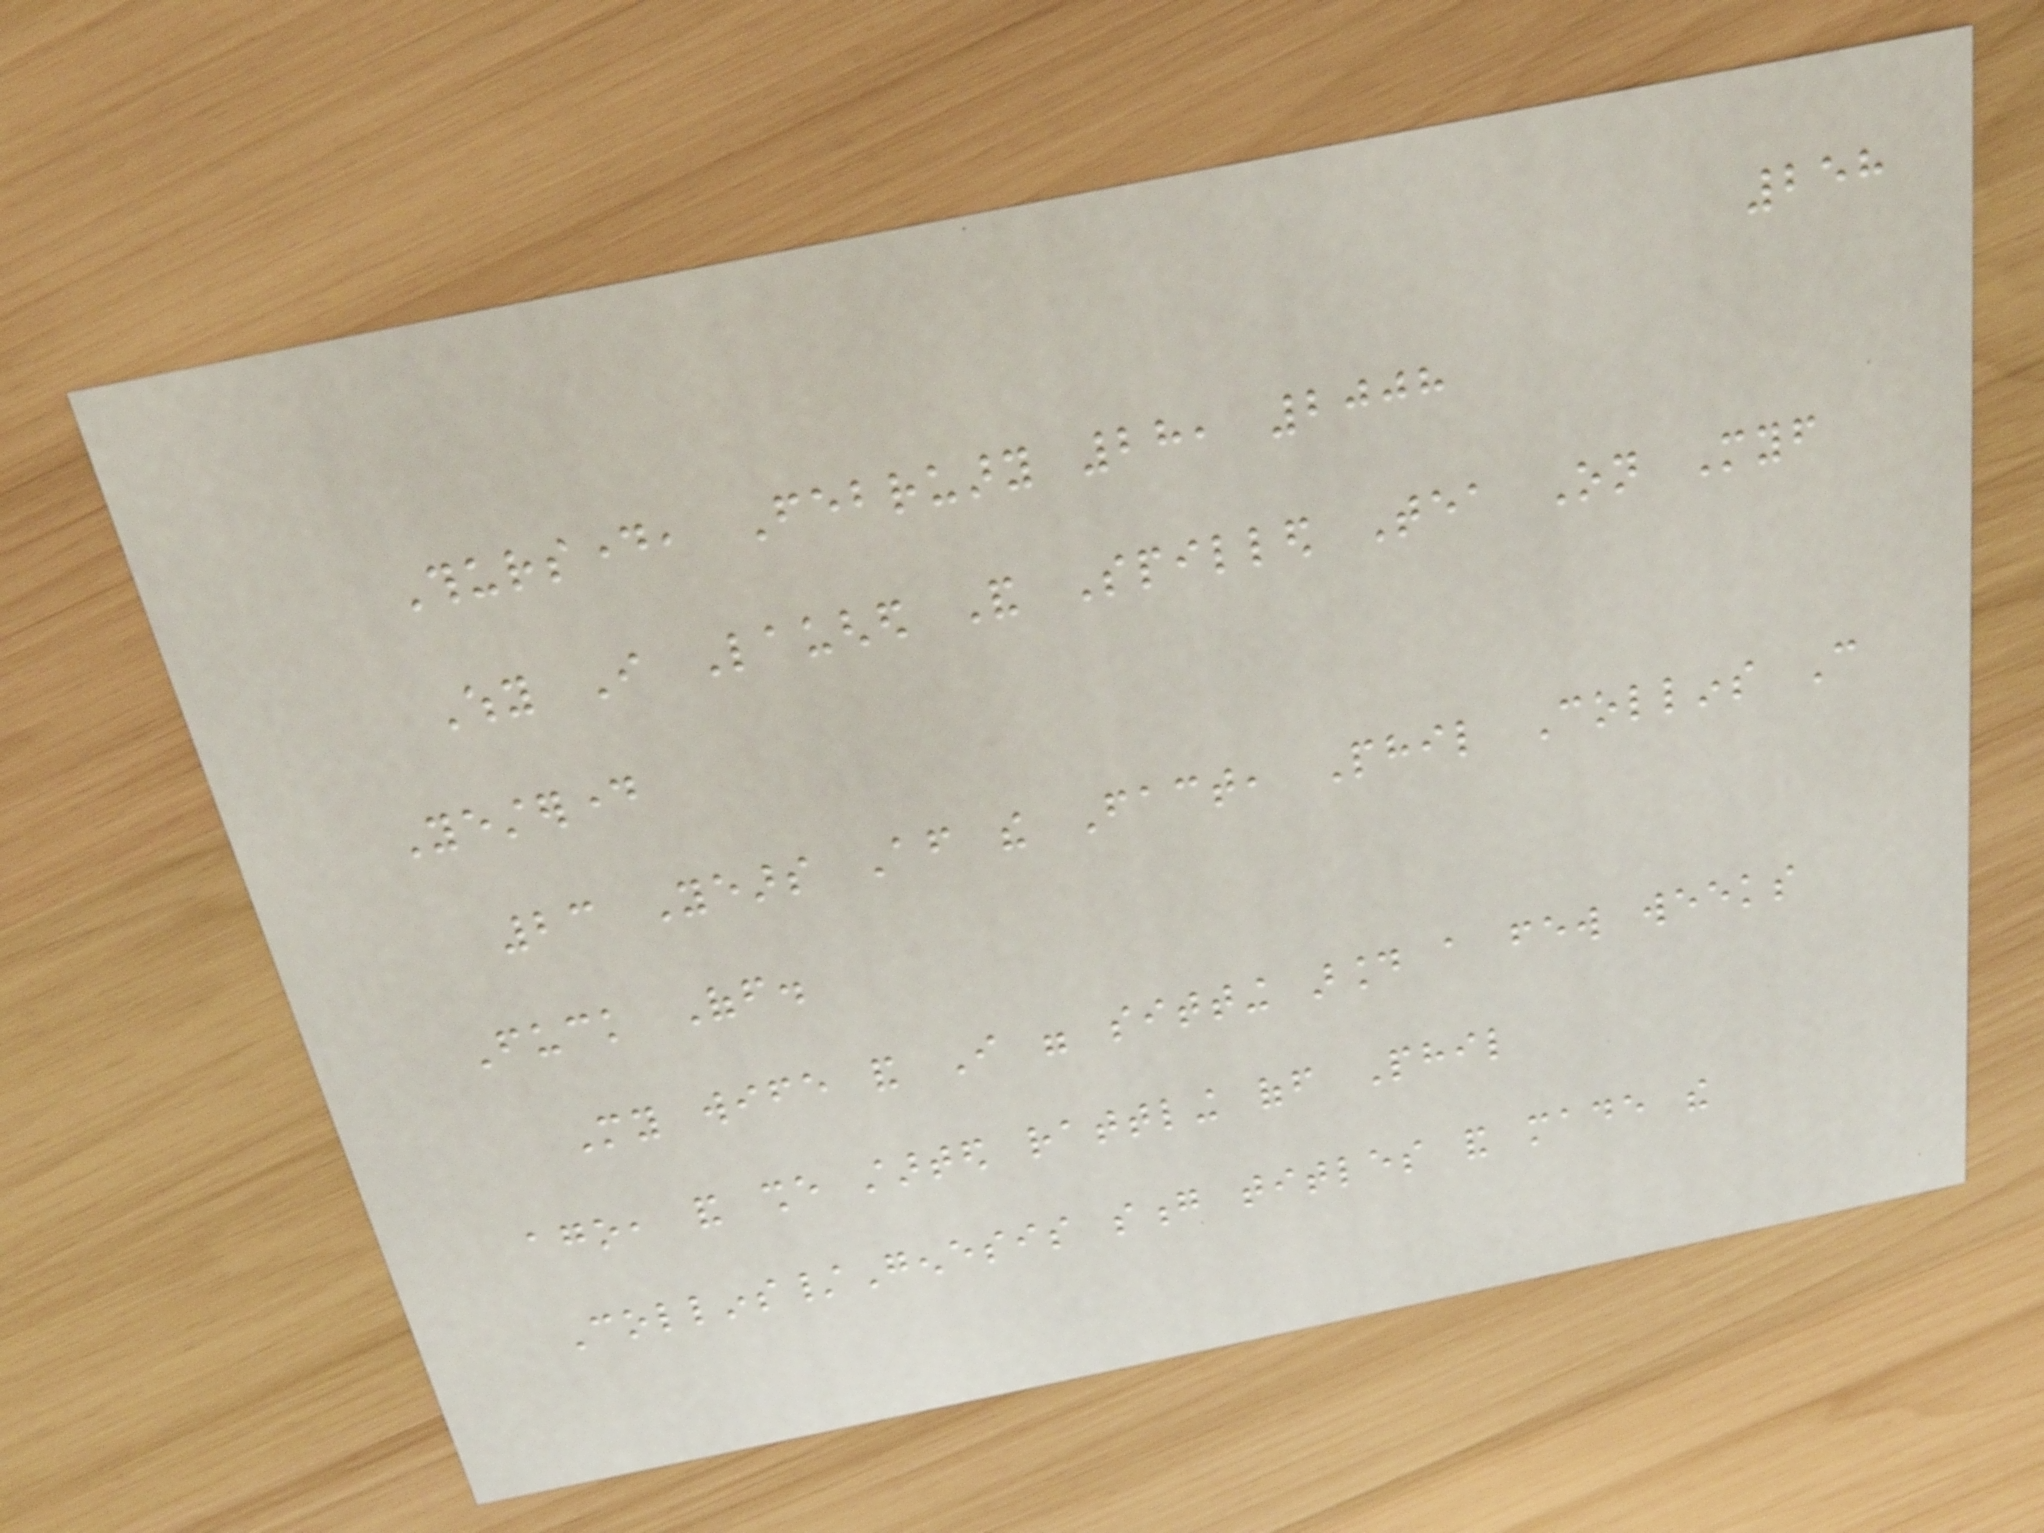258
Thursday, February 28, 2008
Why I Laughed And Spilled Tea On Myself
Yesterday
23 Years After the Fact, Phil Collins Can
Fuck Off.
My wife and I were sitting around a few weeks
ago, and she started rattling off Phil
Collins/Genesis song titles and made the
